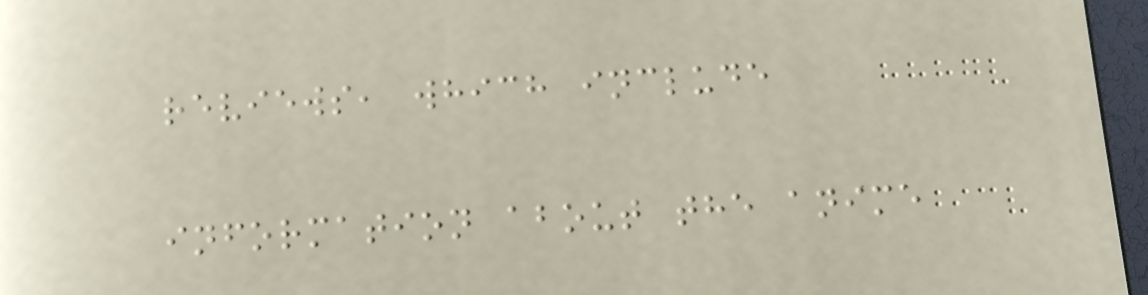reviews, which include
information about the anime
